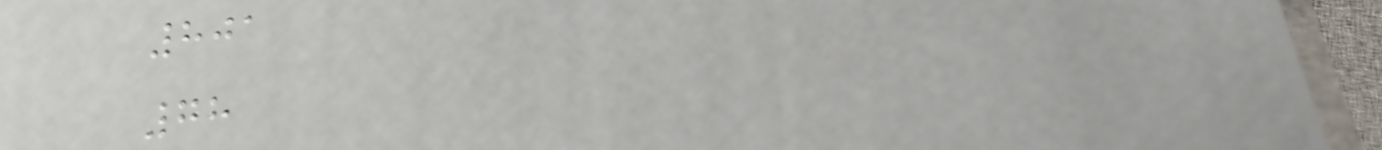801
78
